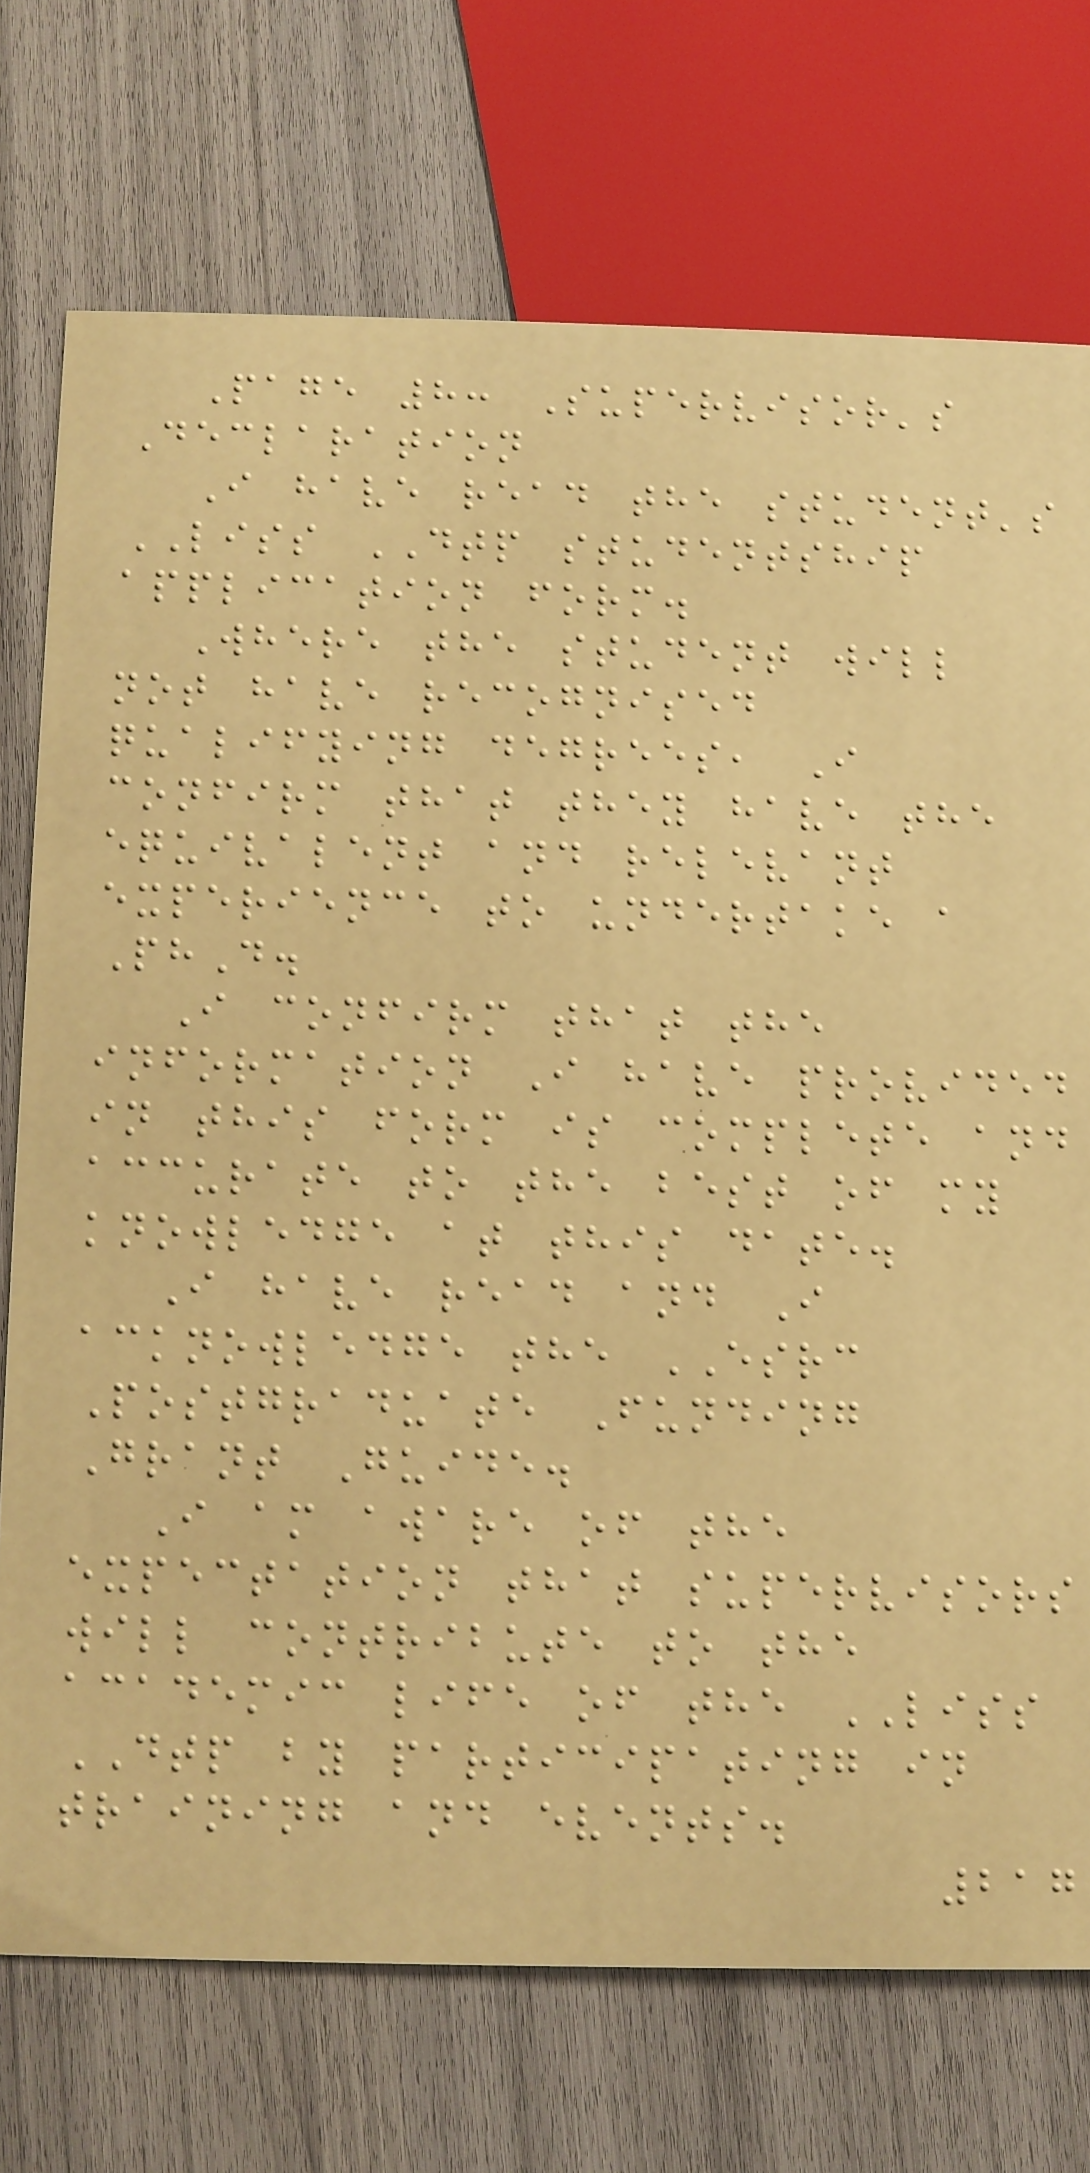Page 8: Supervisor's
Declaration
I have read the student's
LISS DTP studentship
application form.
Where the student will
not have recognised
qualifying degrees, I
confirm that they have the
equivalent and relevant
experience to undertake a
PhD.
I confirm that the
information I have provided
in this form is complete and
accurate to the best of my
knowledge at this date.
I have read and I
acknowledge the ESRC
Postgraduate Funding
Grant Guide.
I am aware of the
expectation that supervisors
will contribute to the
academic life of the LISS
DTP by participating in
training and events.
217
